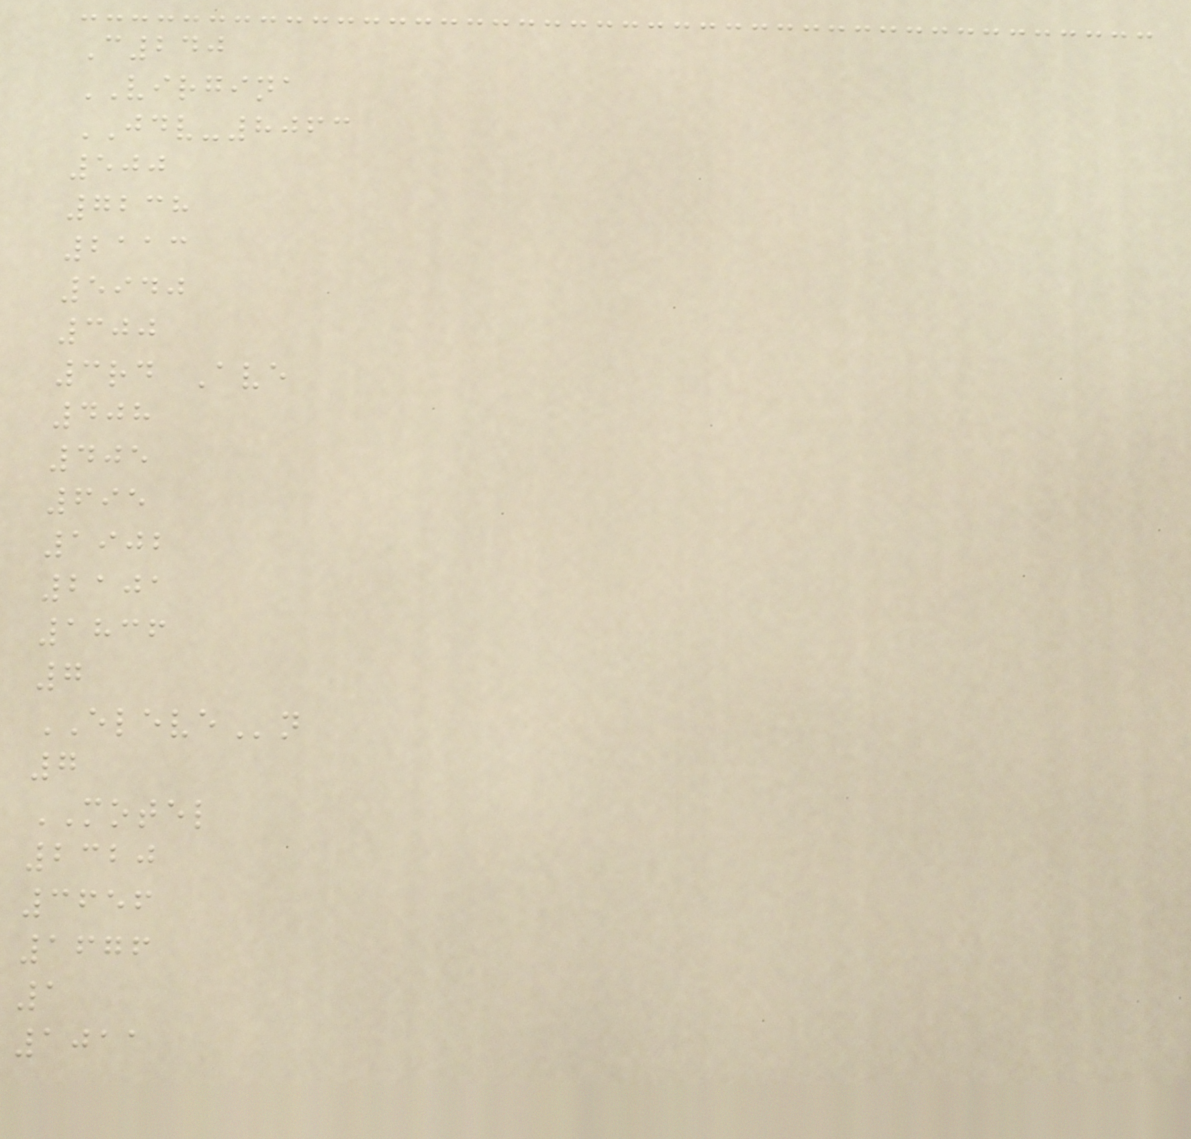C240
VIRGINA
JDV-8063
500
7238
2113
5940
300
3rd Ave
408
405
695
1902
2101
1836
7
ELEVEn
7
MOTEL
2320
3656
1676
1
1011
